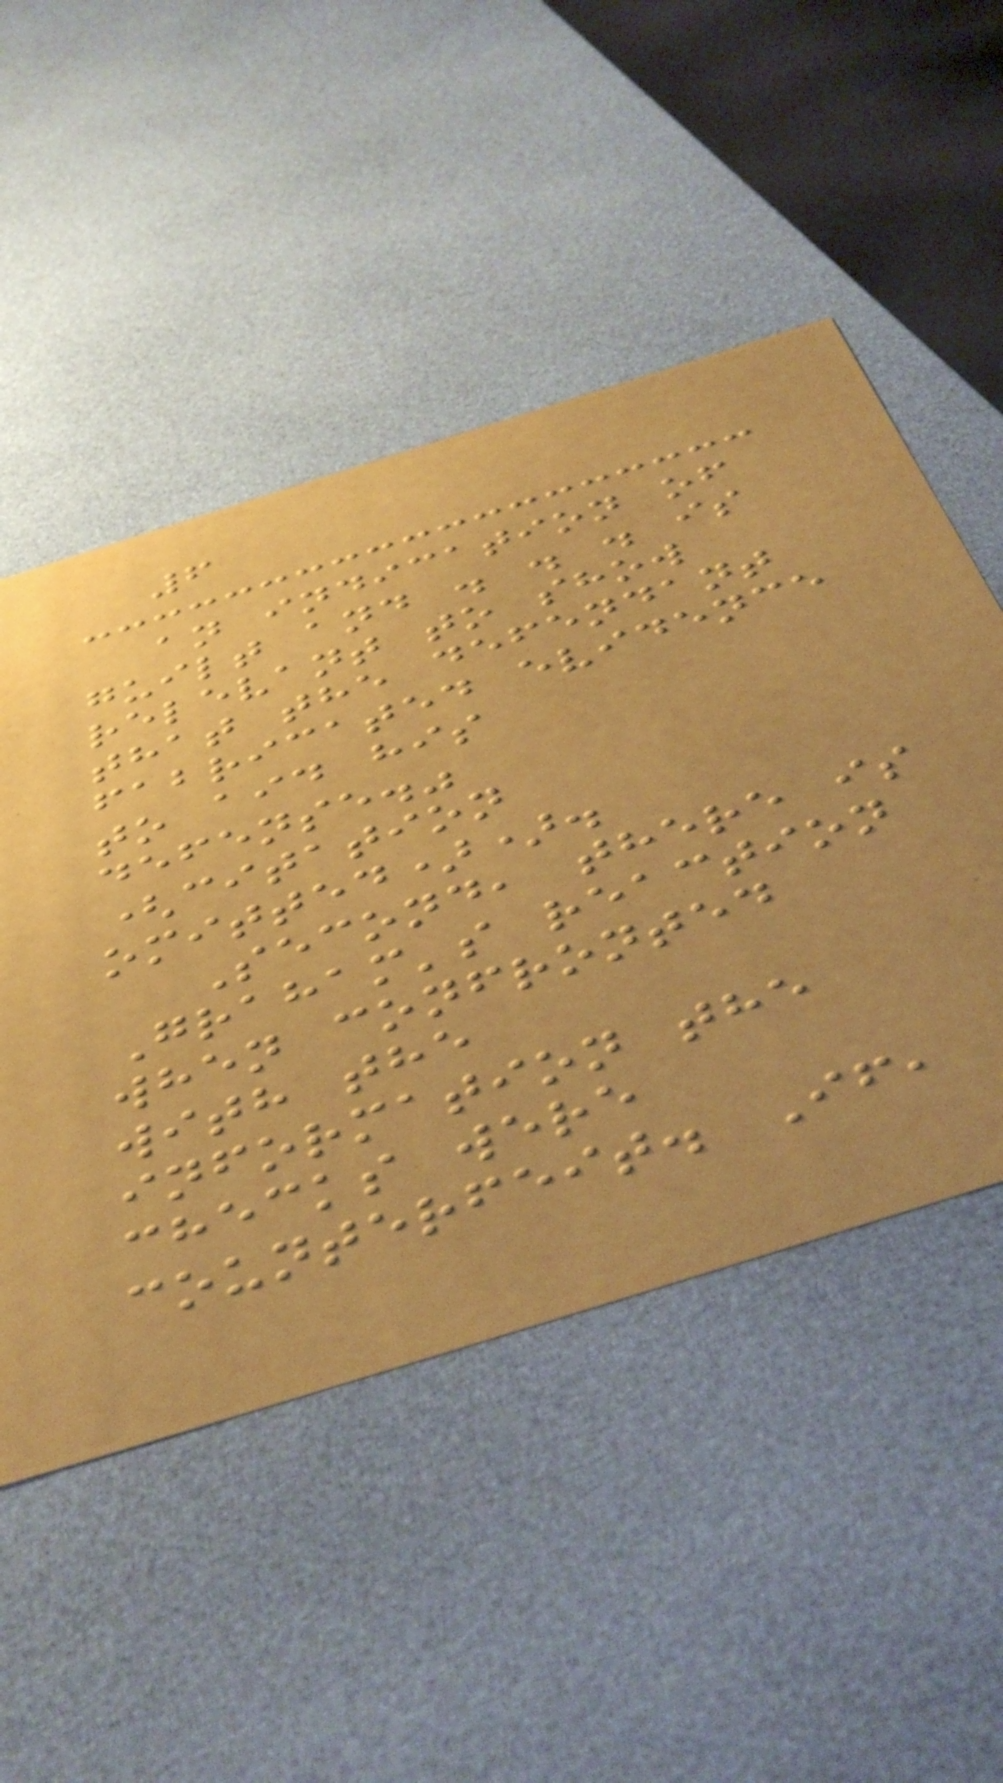6
an indication of
guilt and . . . is
relevant to show
that the defendant
fabricated evidence
to aid his
defense."
(citation
omitted)).
Second, there is
Graham's reaction
when confronted
with the
information the
checks were
counterfeit. If,
